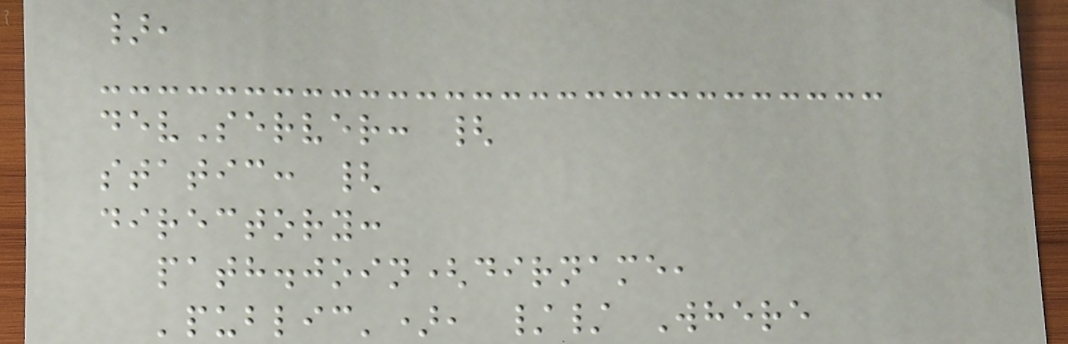},
devServer: {
static: {
directory:
path.join(dirname,
'public'), // Where
